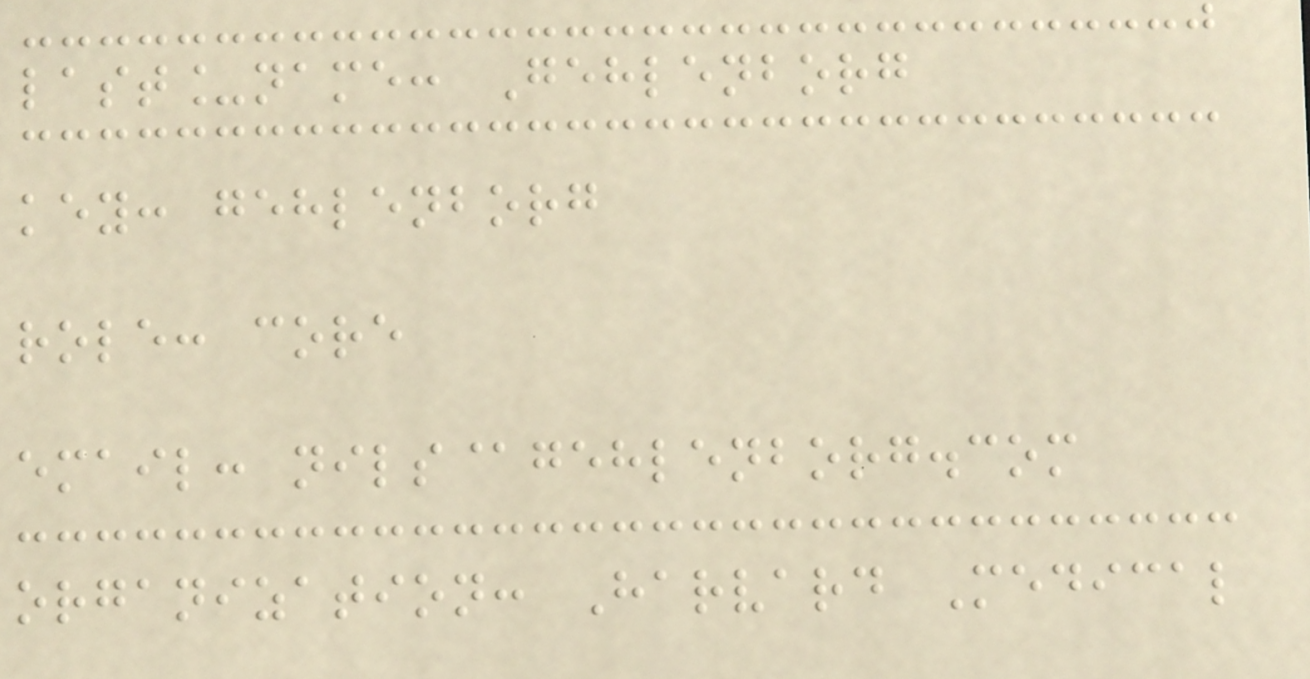last_name: Gehlenborg
key: gehlenborg
role: core
email: nils@gehlenborg.com
organization: Harvard Medical
